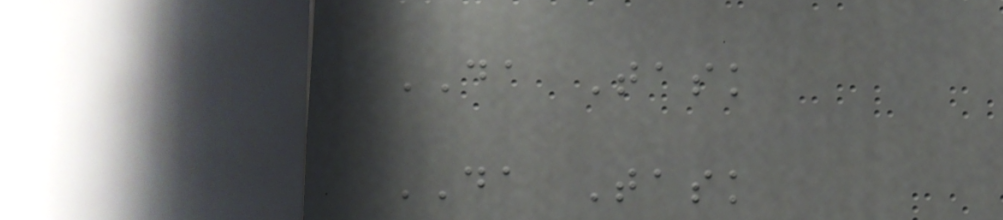DA Task
DA Task
